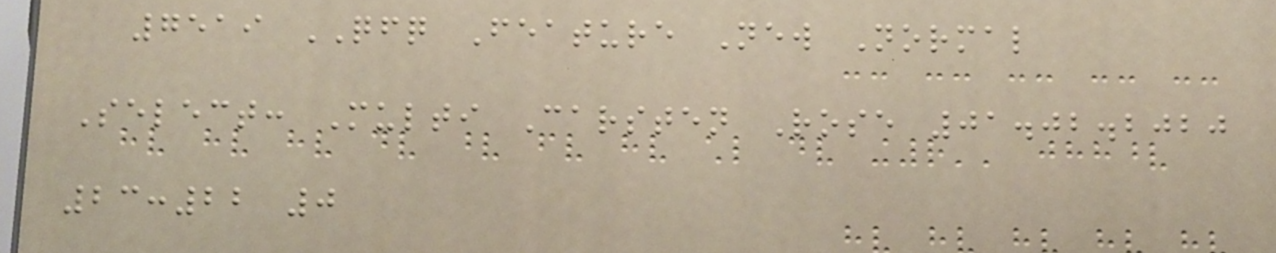7519 QFQ Feature New Normal
Select: Multi Carsten Rose 01.02.2020
23:22 0
